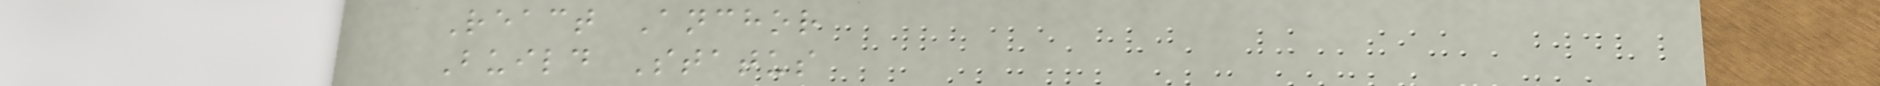React Anchor
Build Status
